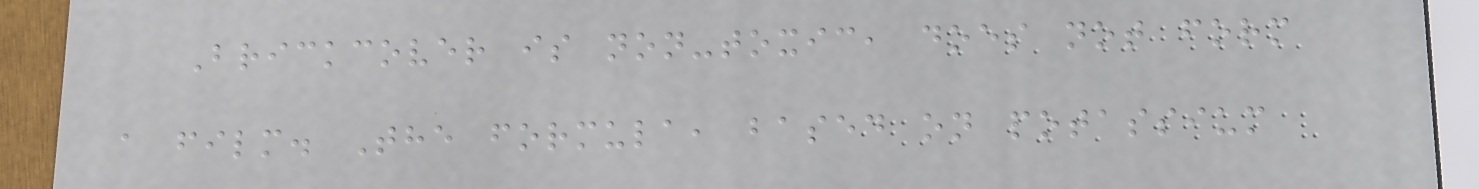Brickcover is non-toxic, does not form
a film. The formula, based on potassium
